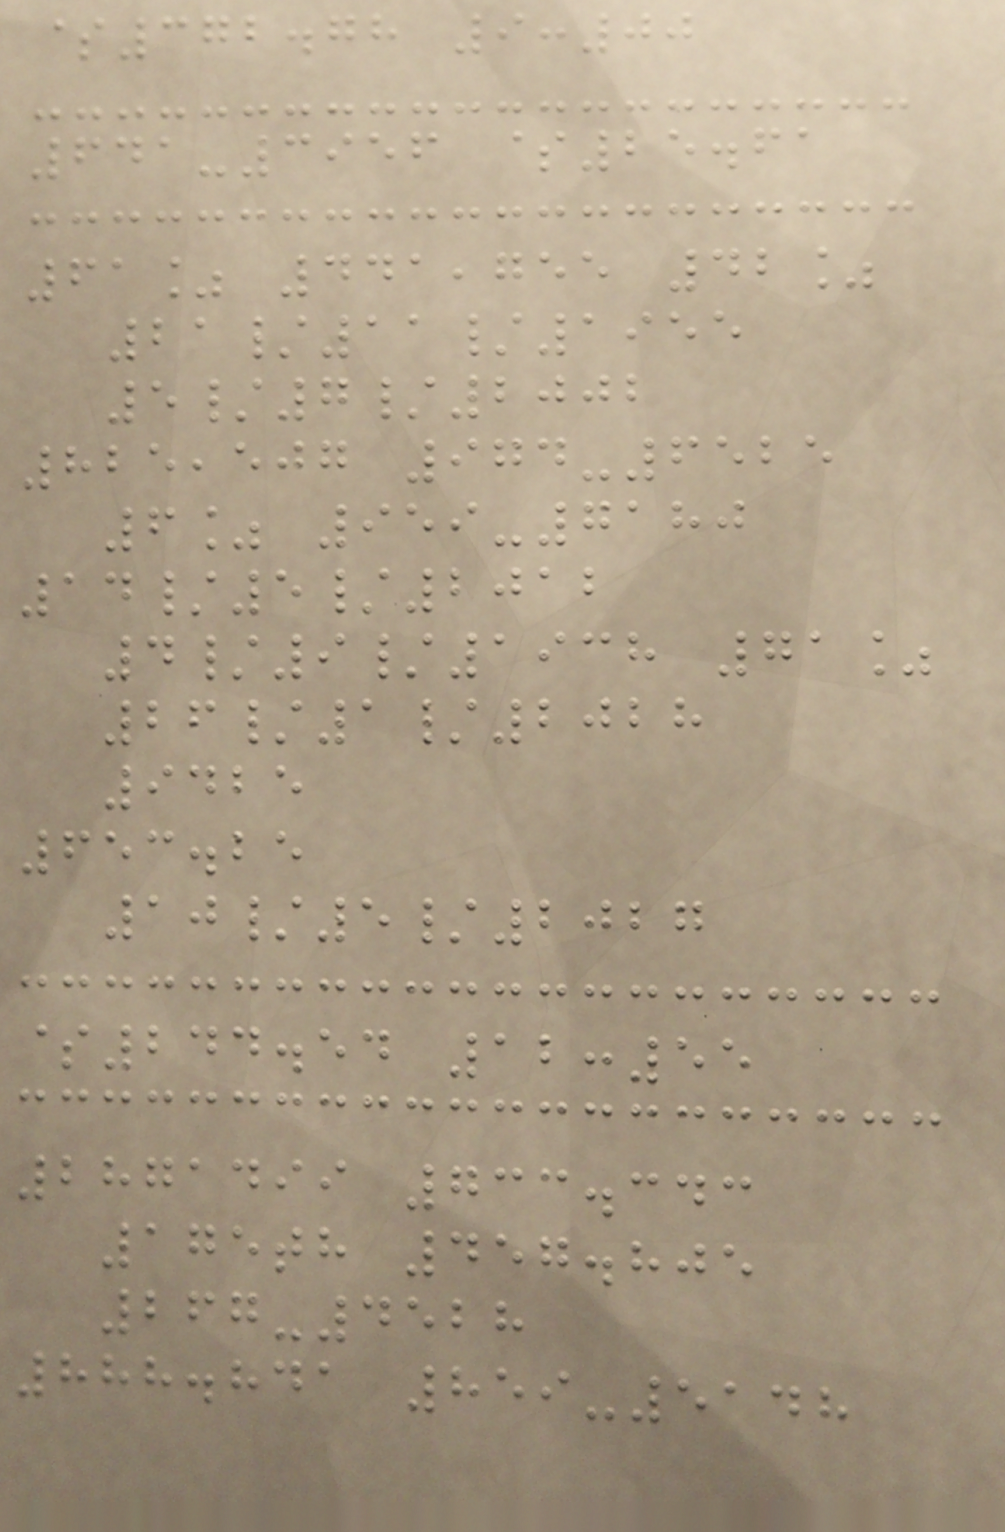$372.78 9:00
641-3956 $25.61
61% 441,755 42%
21/11/1955
5/7/2002
825,507 974-6525
6% 959-7180
14/5/2012
4/9/1938 71%
26/1/2028
9425
653.25
10/5/2027
$244.54 12:55
2871499 733.343
175th 457.805
267-4528
888.841 859-5148
